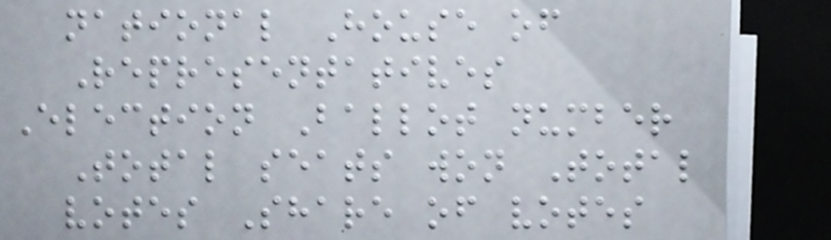national House of
Representatives
Election Ballot number
Total seats won Total
votes Share of votes
